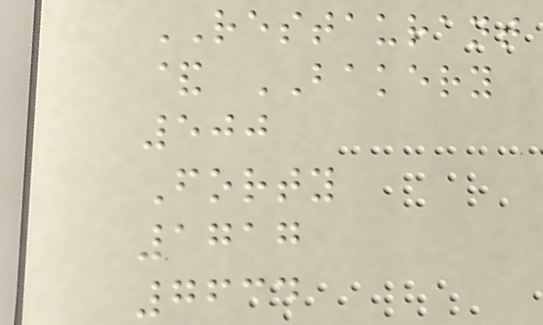RESTAURANT
& BAKERY
500
Forty
1717
7634
